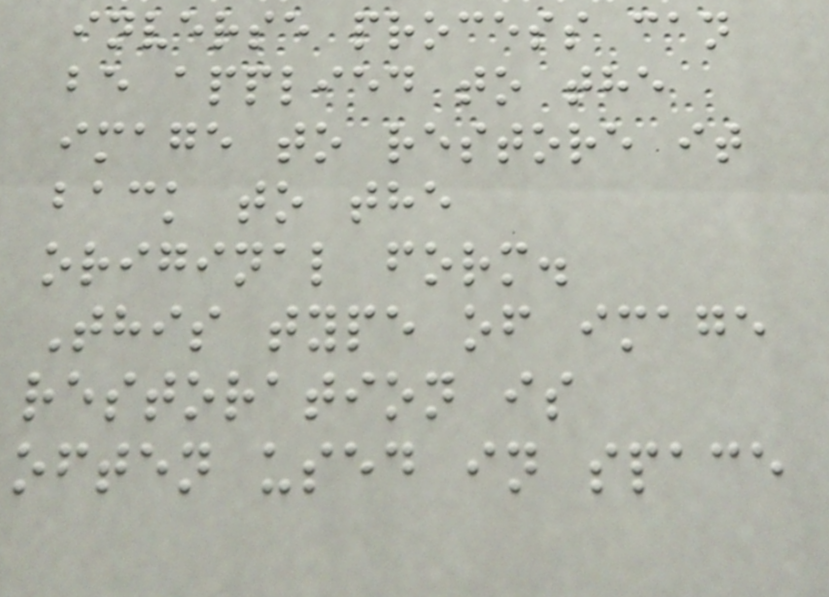inverse process can
be applied to the
image to restore it
back to the
original form.
This type of image
restoration is
often used in space
